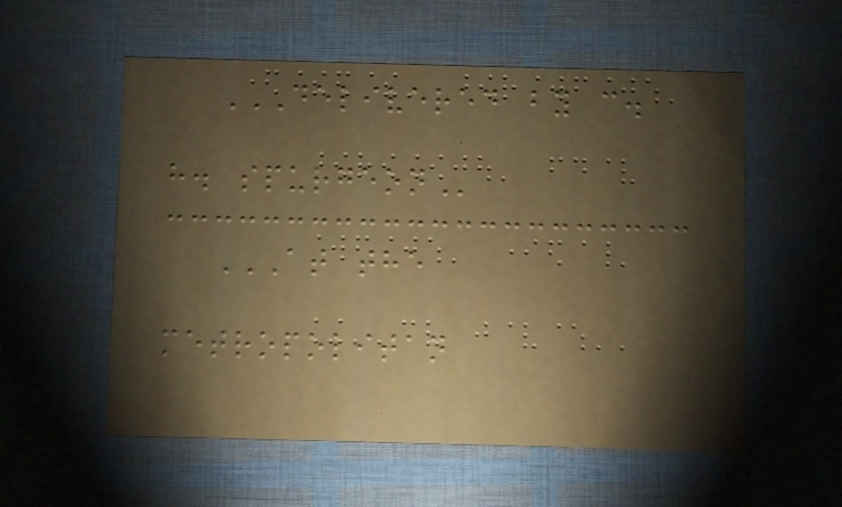DELIVERED BY C.
H. SPURGEON
AT THE
METROPOLITAN
